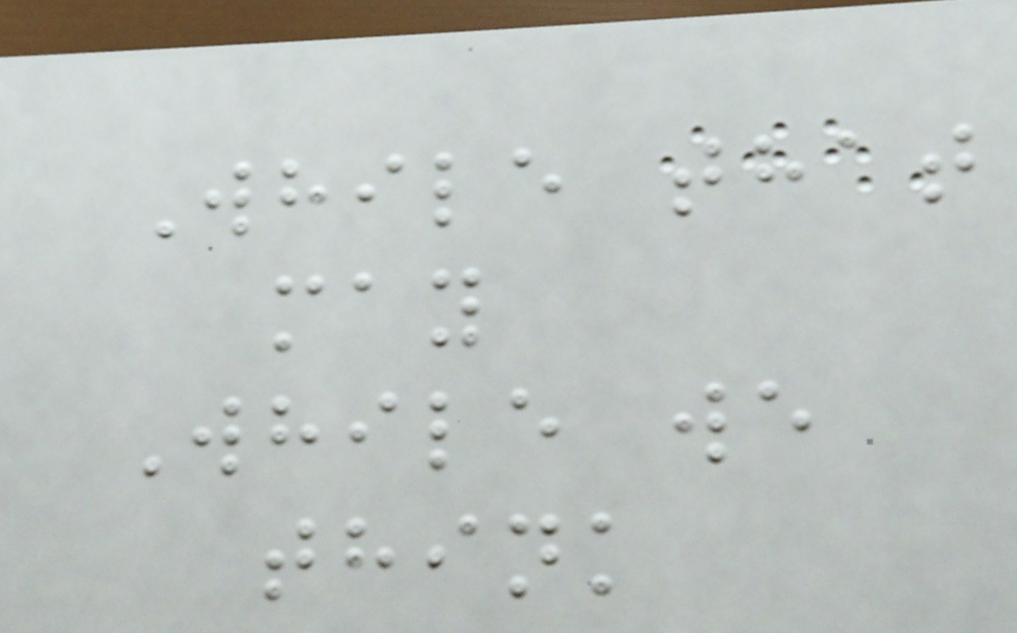While that
may
While we
think
